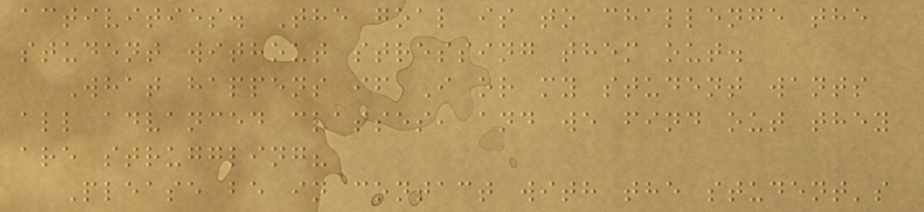activities. The goal is to challenge the
student without stressing them out.
What happens if I or my student wants
all advanced classes, and we find out they
are struggling?
Please be in contact with the student's
